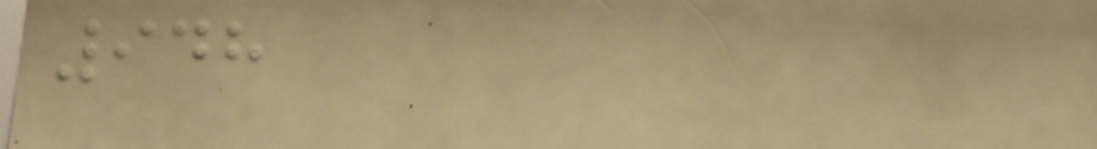948
